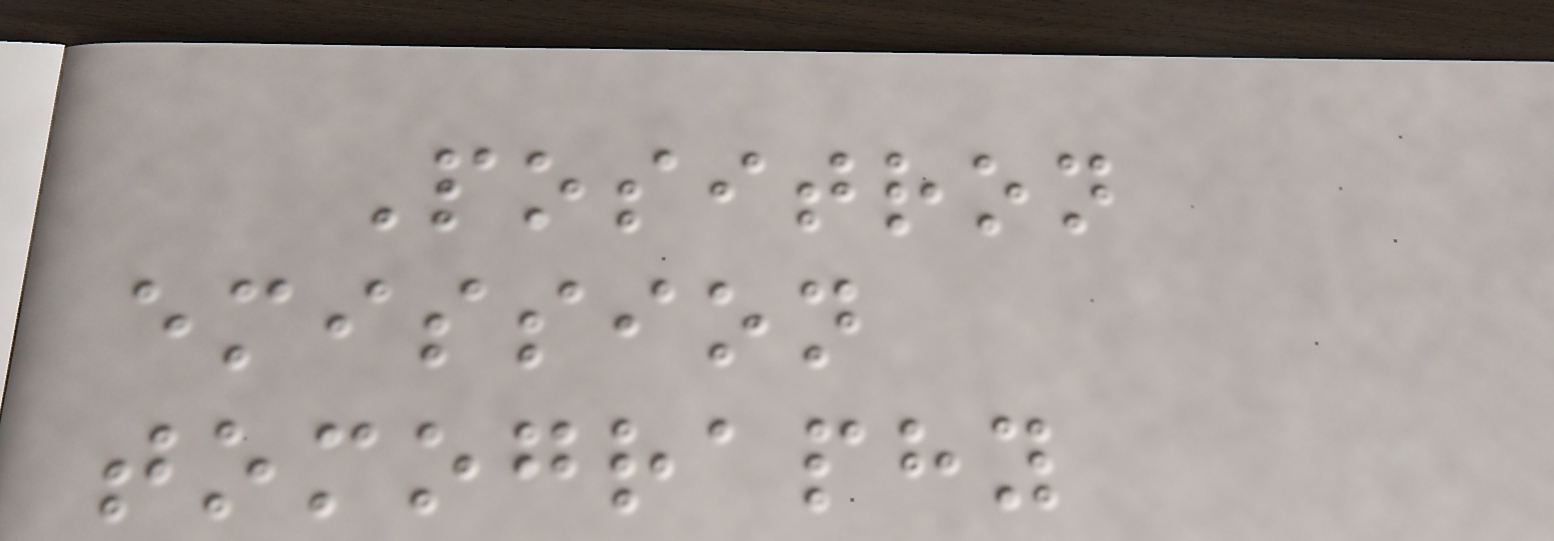Positron
emission
tomography
